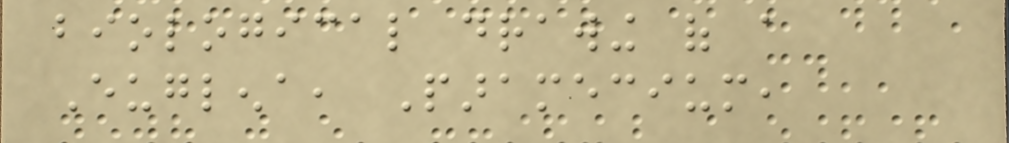biological drawing of a
Euglena, Paramecium,
